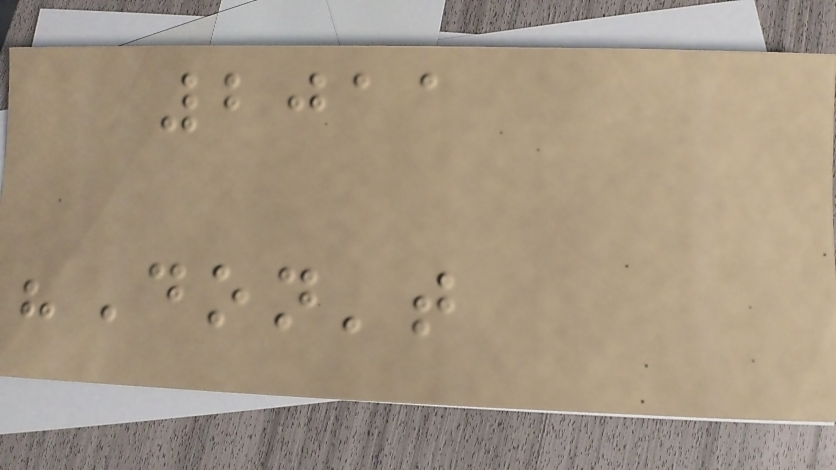2011
"Don't
